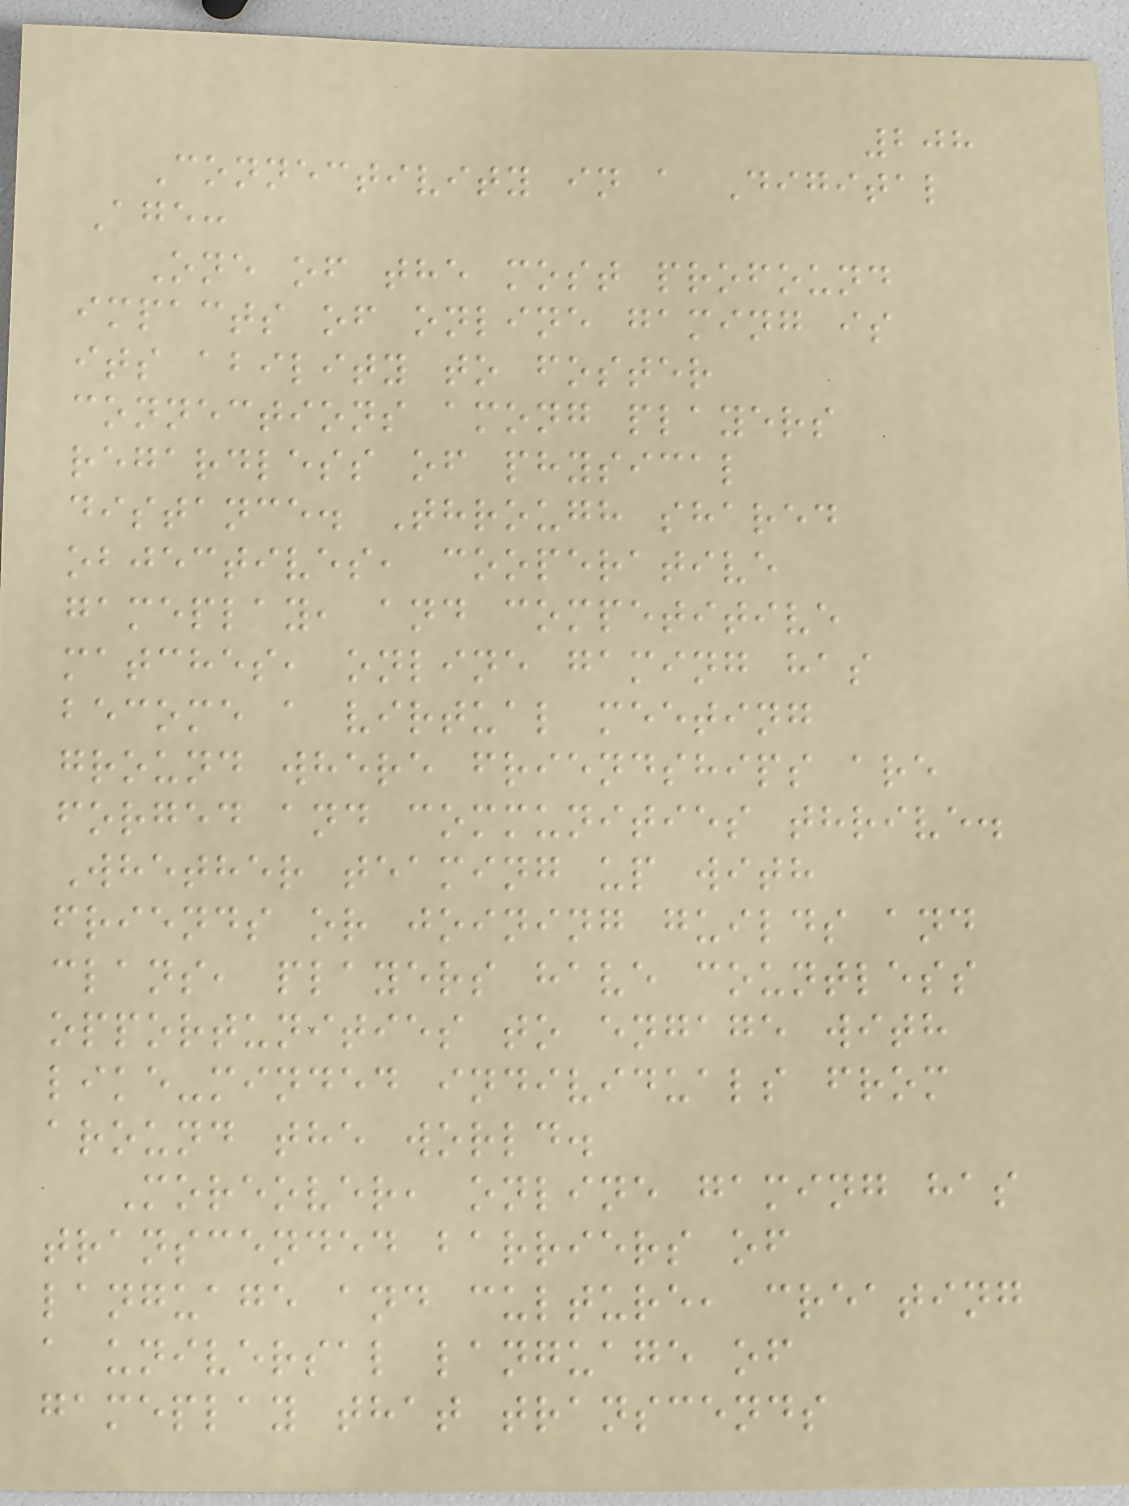208
Connectivity in a Digital
Age:
One of the most profound
impacts of online gaming is
its ability to foster
connections among players
regardless of physical
distance. Through shared
objectives, cooperative
gameplay, and competitive
matches, online gaming has
become a virtual meeting
ground where friendships are
forged and communities thrive.
Whether teaming up with
friends or joining guilds and
clans, players have countless
opportunities to engage with
like-minded individuals from
around the world.
Moreover, online gaming has
transcended barriers of
language and culture, creating
a universal language of
gameplay that transcends
